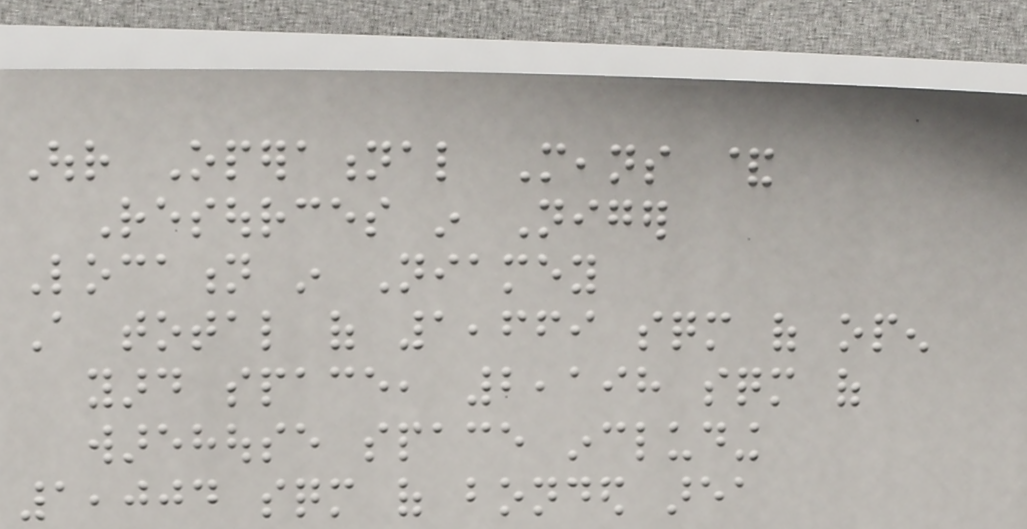Our Operational Means &
Resources in Niger
Location in Niamey
A total of 1,669 sqm of open
yard space, 2,198 sqm of
warehouse space including
1,004 sqm of bonded area
